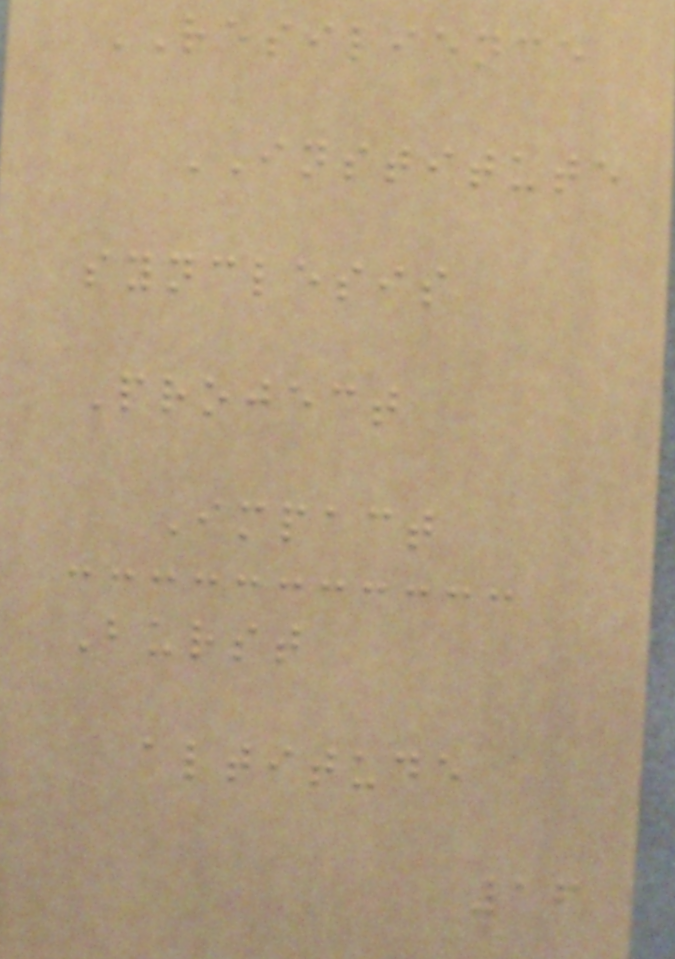RESILIENCE
INSTITUTE
synclesis
Project
Impact
Burst
altitude
16
